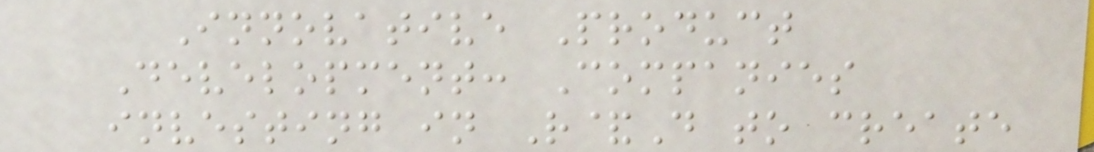Innovative Product
Development: Companies
investing in R&D to create
